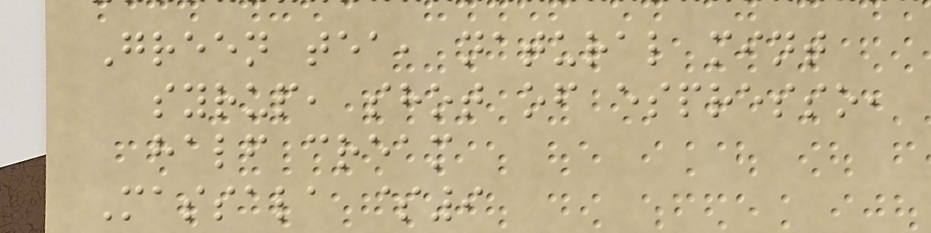Green tea, natural mint
syrup, shot of espresso,
half cream
Massala $9
